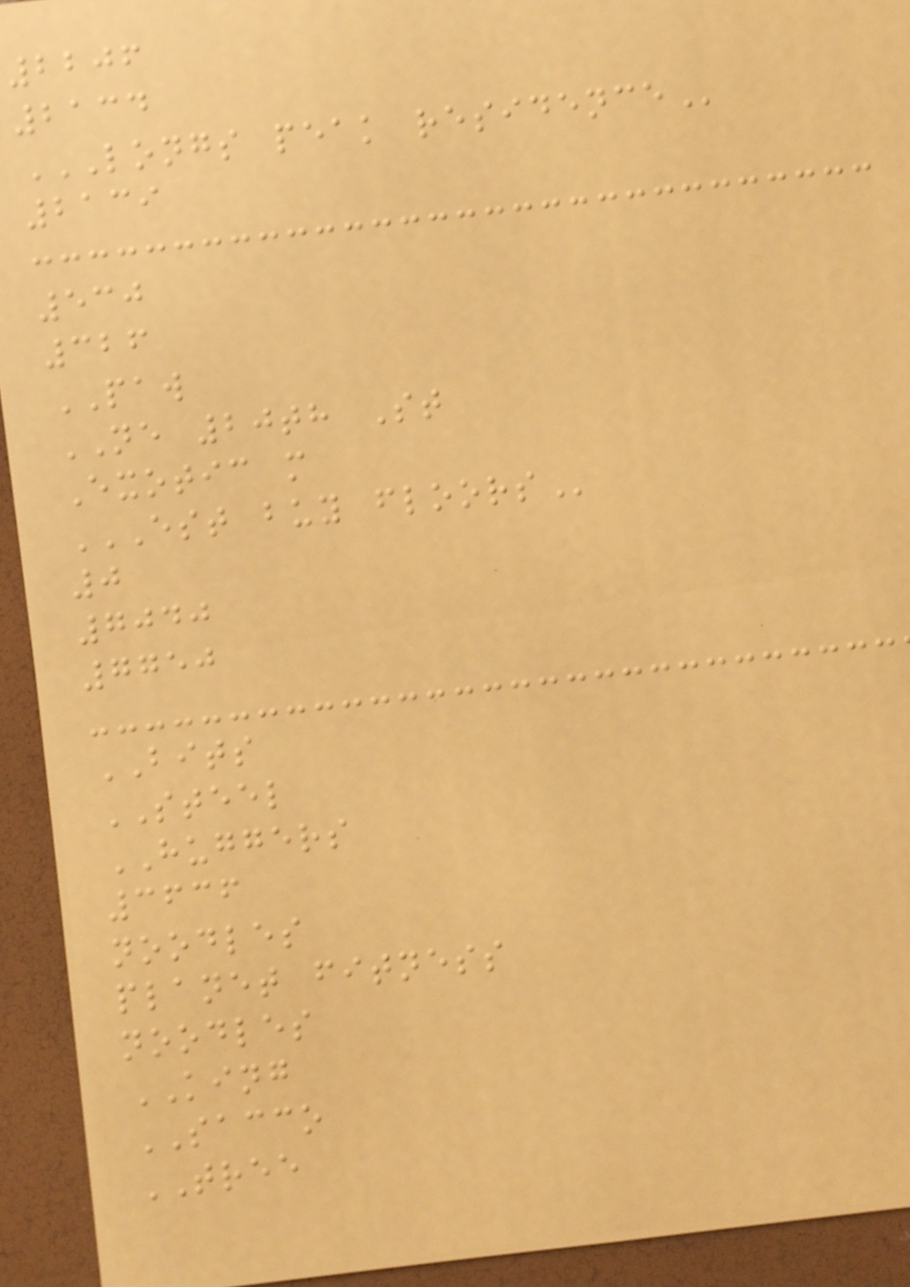2206
2134
LONGS PEAK RESIDENCE
2139
530
326
PAW
NE 20th St
Exotic m
EST BUY FLOORS
0
7040
7750
BITS
STEEL
HUGGERS
3636
noodles
planet fitness
noodles
KING
SACCO
TREE
